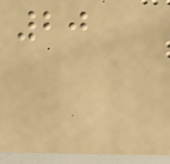20
